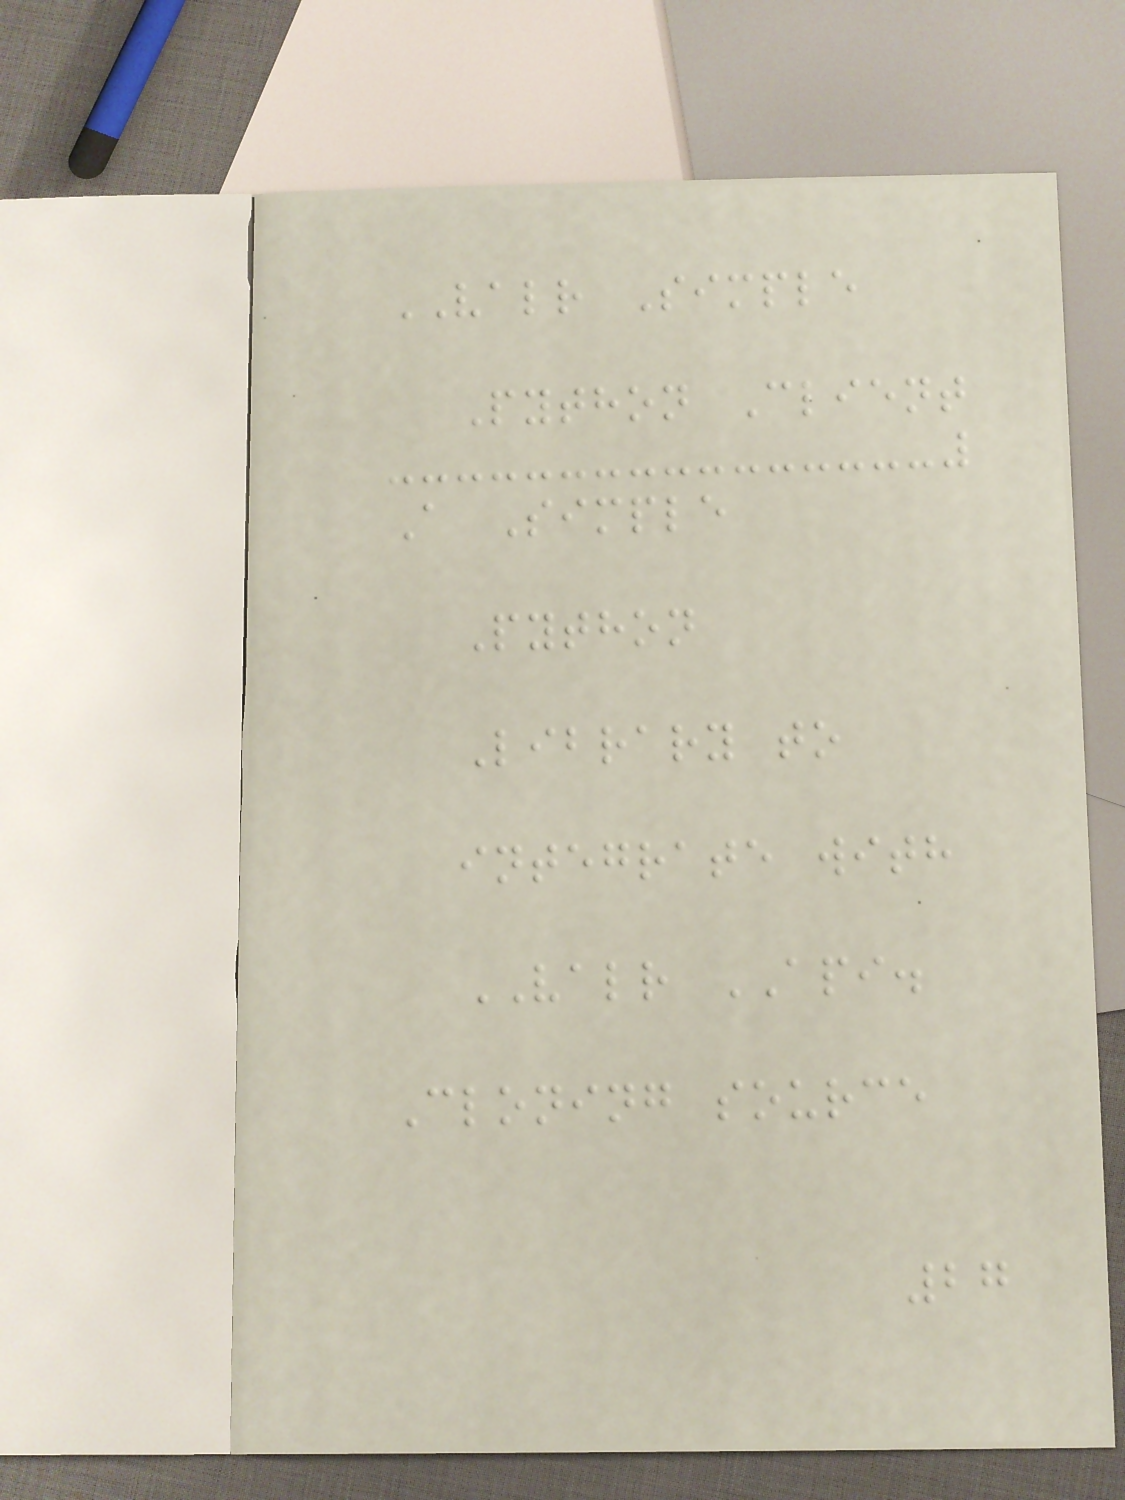VALR Simple
Python Client
A Simple
Python
Library to
integrate with
VALR API.
Cloning source
27
